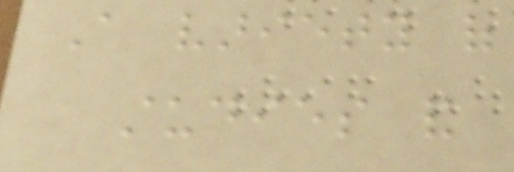A variety of
studies and
